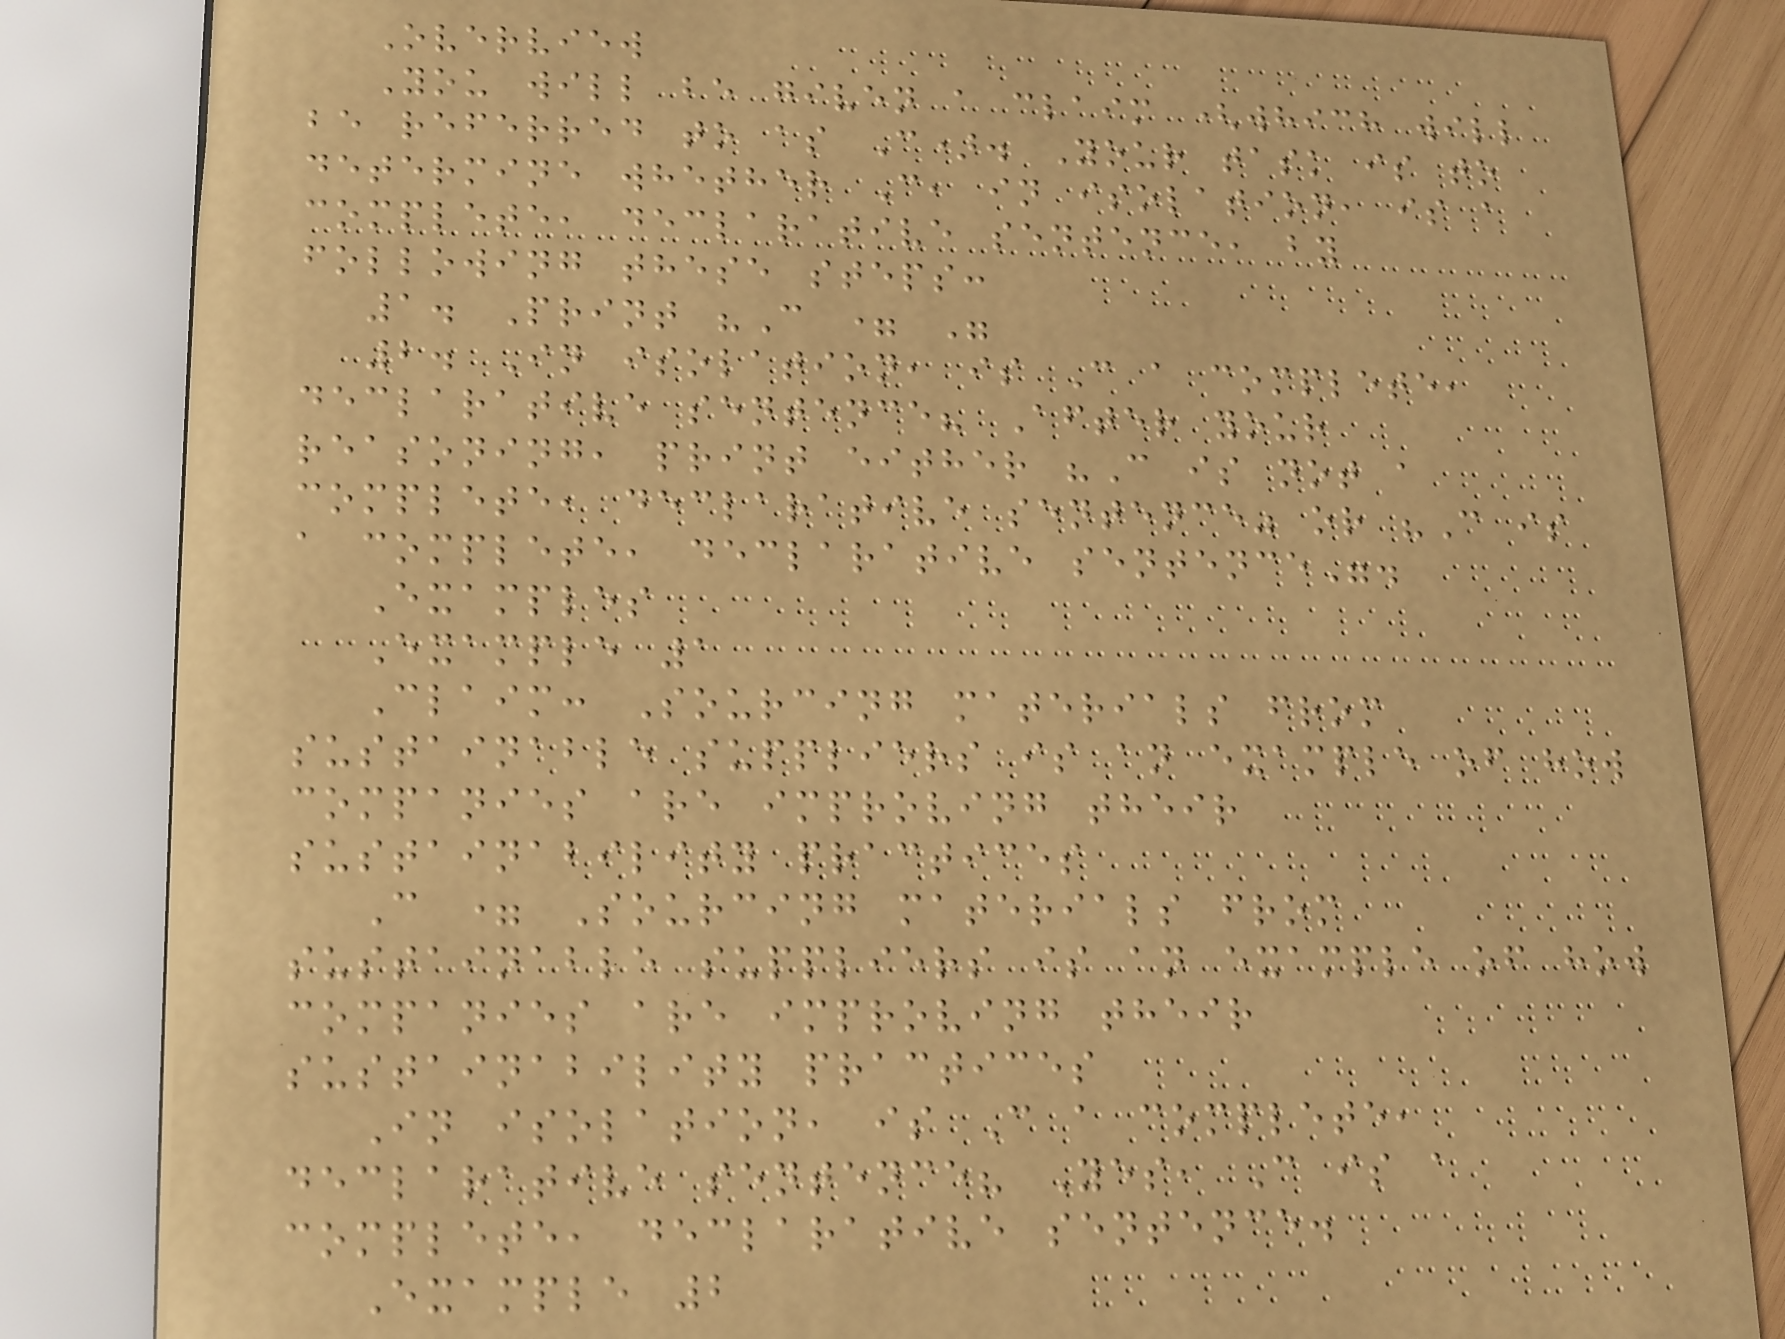Overview
You will be given a claim (which will
be referred to as C). Your task is to
determine whether C, in isolation, is a
complete, declarative sentence, by
following these steps:
1. Print "C = "
2. In isolation, is C a complete,
declarative sentence? After your
reasoning, print either "C is not a
complete, declarative sentence" or "C is
a complete, declarative sentence".
Examples
Example 1
Claim: Sourcing materials from
sustainable suppliers is an example of how
companies are improving their
sustainability practices
C = Sourcing materials from
sustainable suppliers is an example of how
companies are improving their
sustainability practices
In isolation, is C a complete,
declarative sentence? Yes, C is a
complete, declarative sentence.
Example 2
